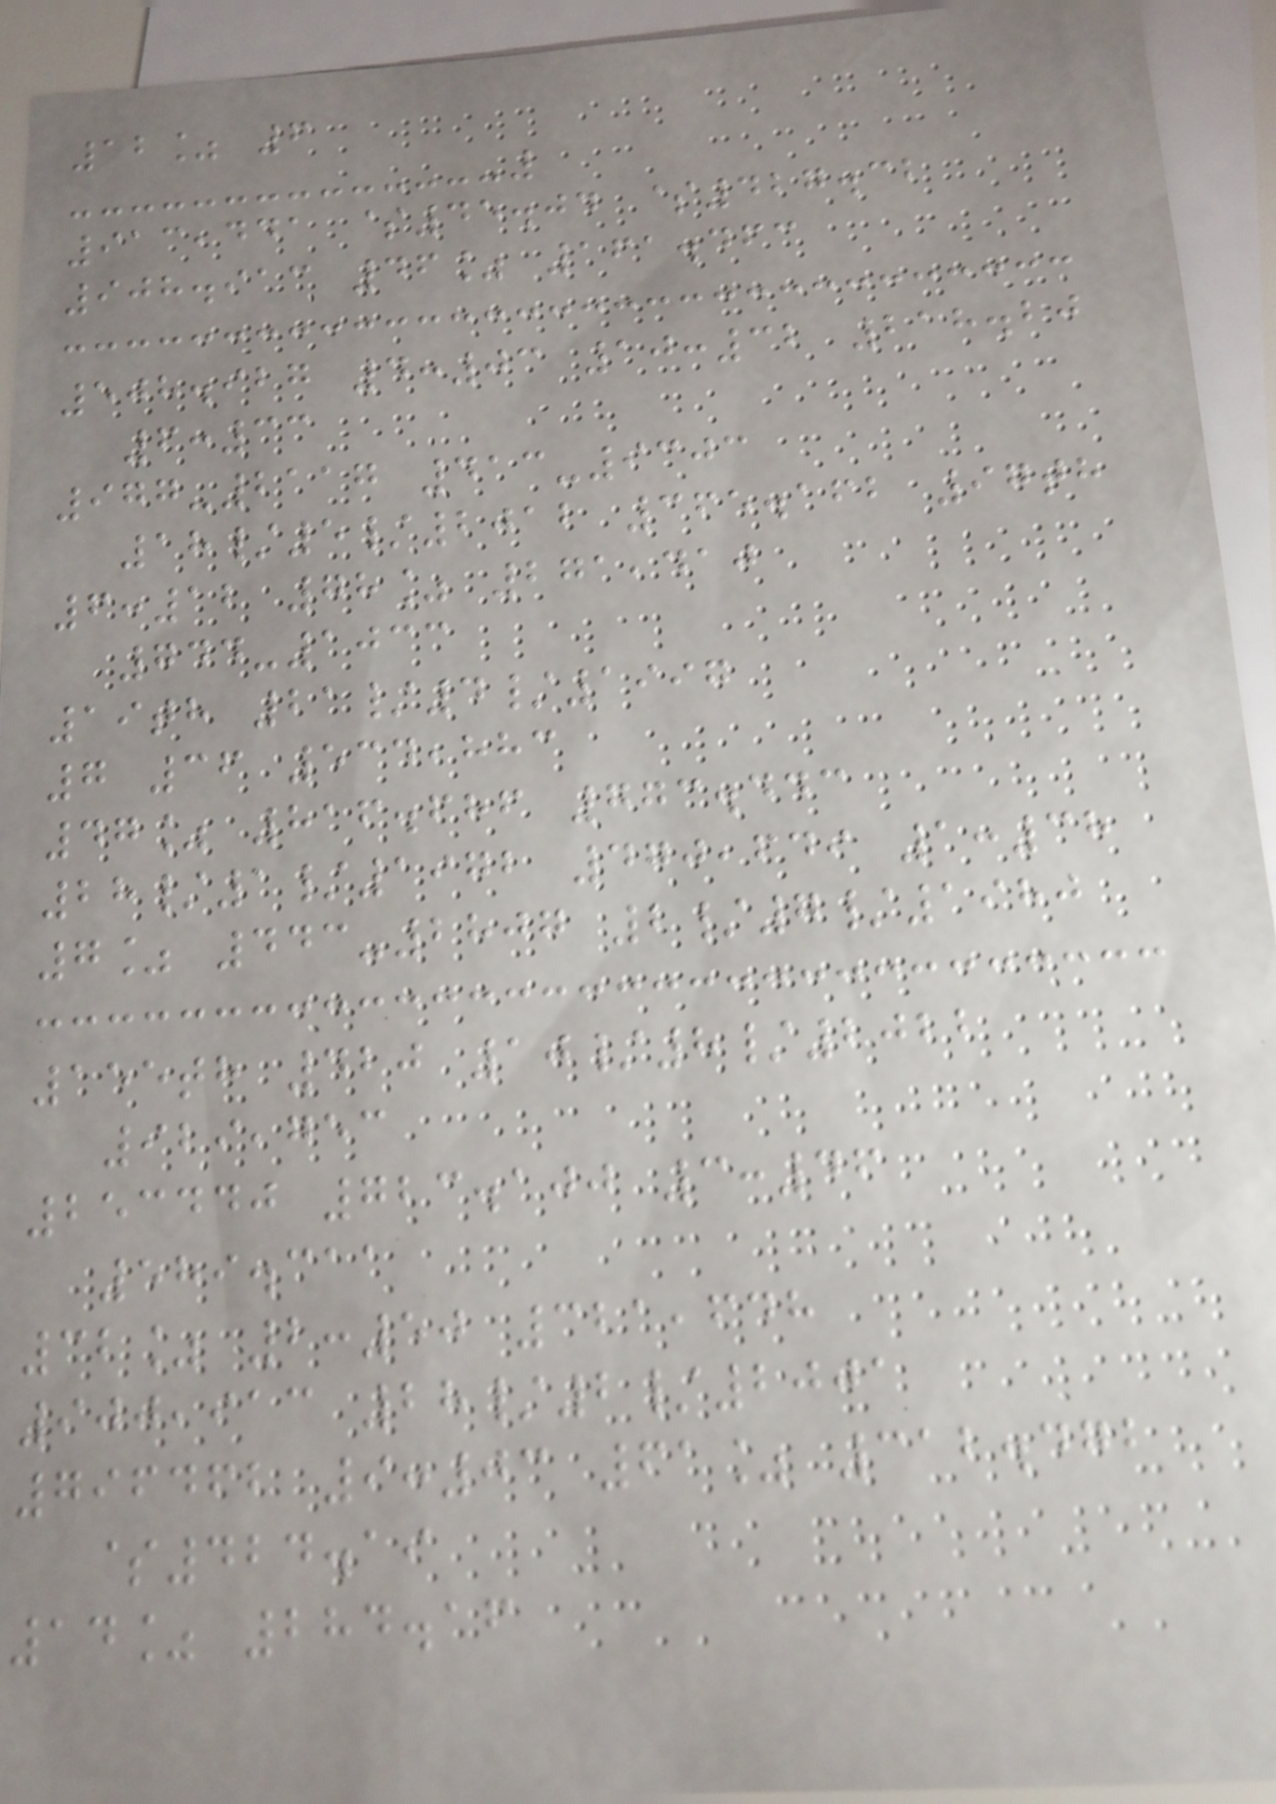12% 6
913,441 $45.04 $427.32
908.913 46% 161.463
508.927 4:03 10:32 218.20
6:33
977-2117 413-9303
18/5/2012 365.162 97th
6:12 78% 271,410
744-1033
19th 21/4/1997
7 36 534,883
47% 816.686 773.443
28/1/1972 470,649 1:38
7% 443-2807 2/7/1980
155th 420 10/8/2022
929,753
253440 723.100 3:46
589.311
32% 2:50 321,648
900,913 28/2/2001
796462 9:03 61% 312.472
$424.19
14% 284.16
